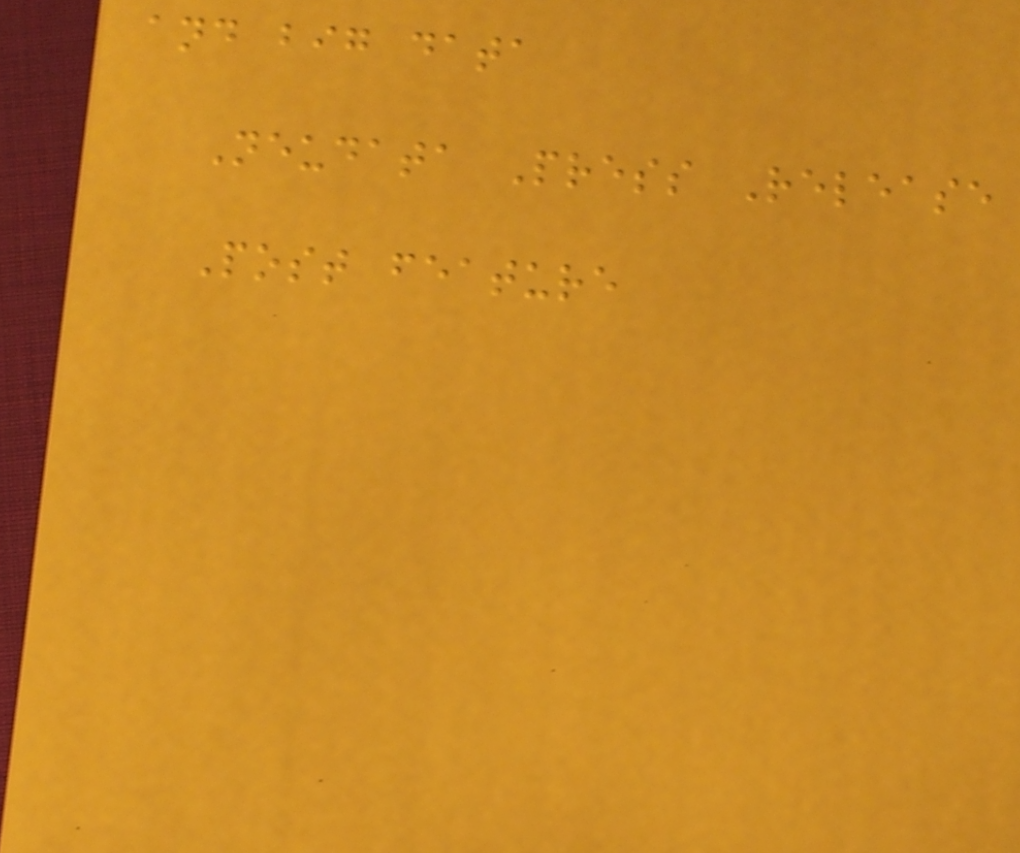and big data
Neudata Press Release
Post feature
